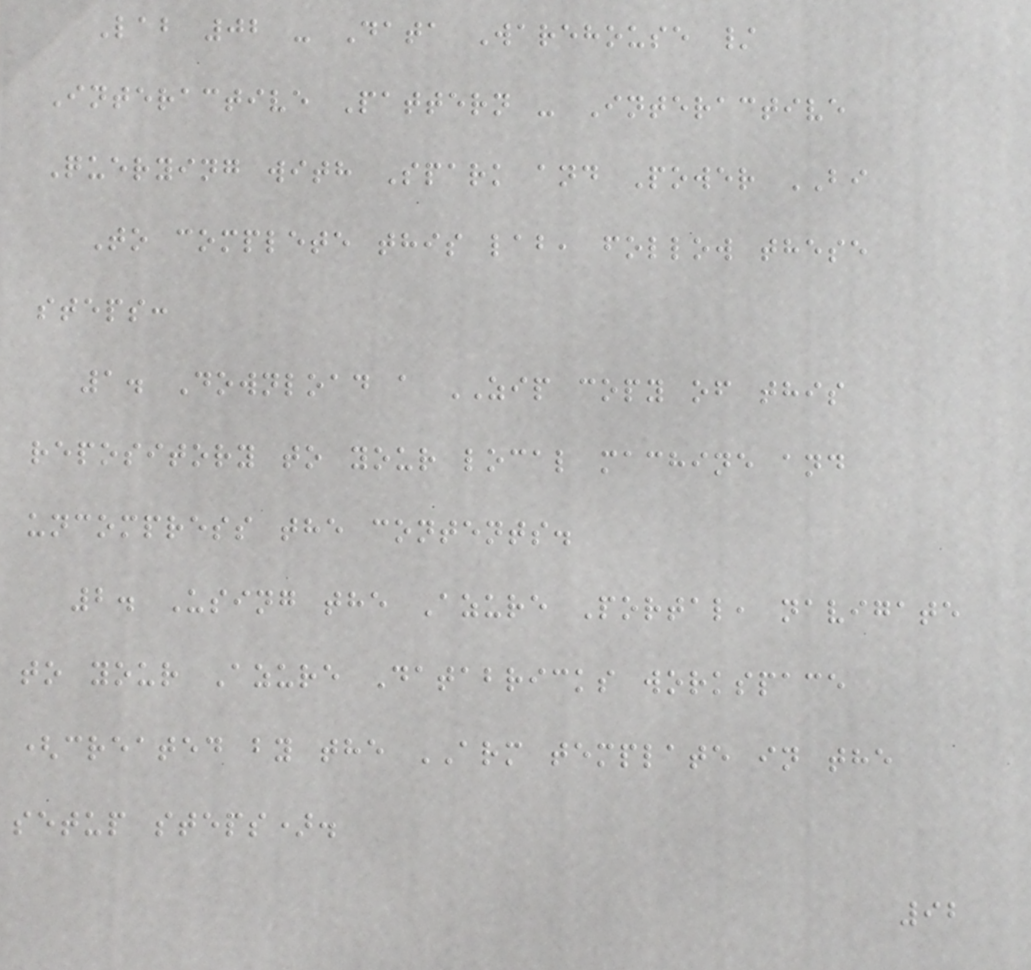Lab 02 - Data Warehouse /
Interactive Pattern - Interactive
Querying with Spark and Power BI
To complete this lab, follow these
steps:
1. Download a ZIP copy of this
repository to your local machine and
uncompress the contents.
2. Using the Azure Portal, navigate
to your Azure Databricks workspace
(created by the ARM template in the
setup steps).
92
